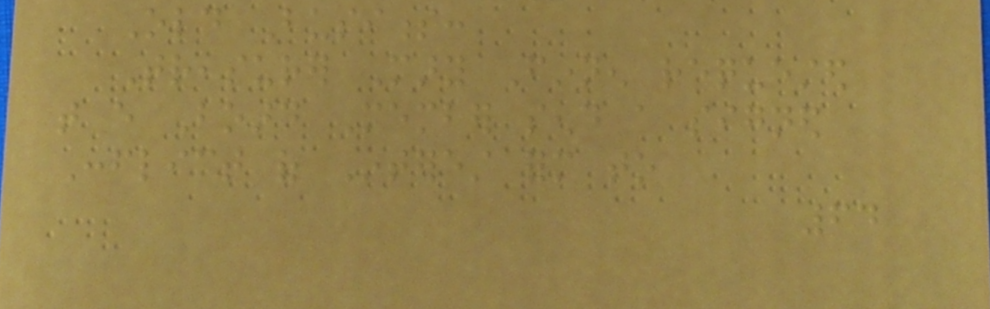Old Business:
Treasurer Mary Finnen requested
that every Board Member send a signed
Conflict of Interest form to
64
